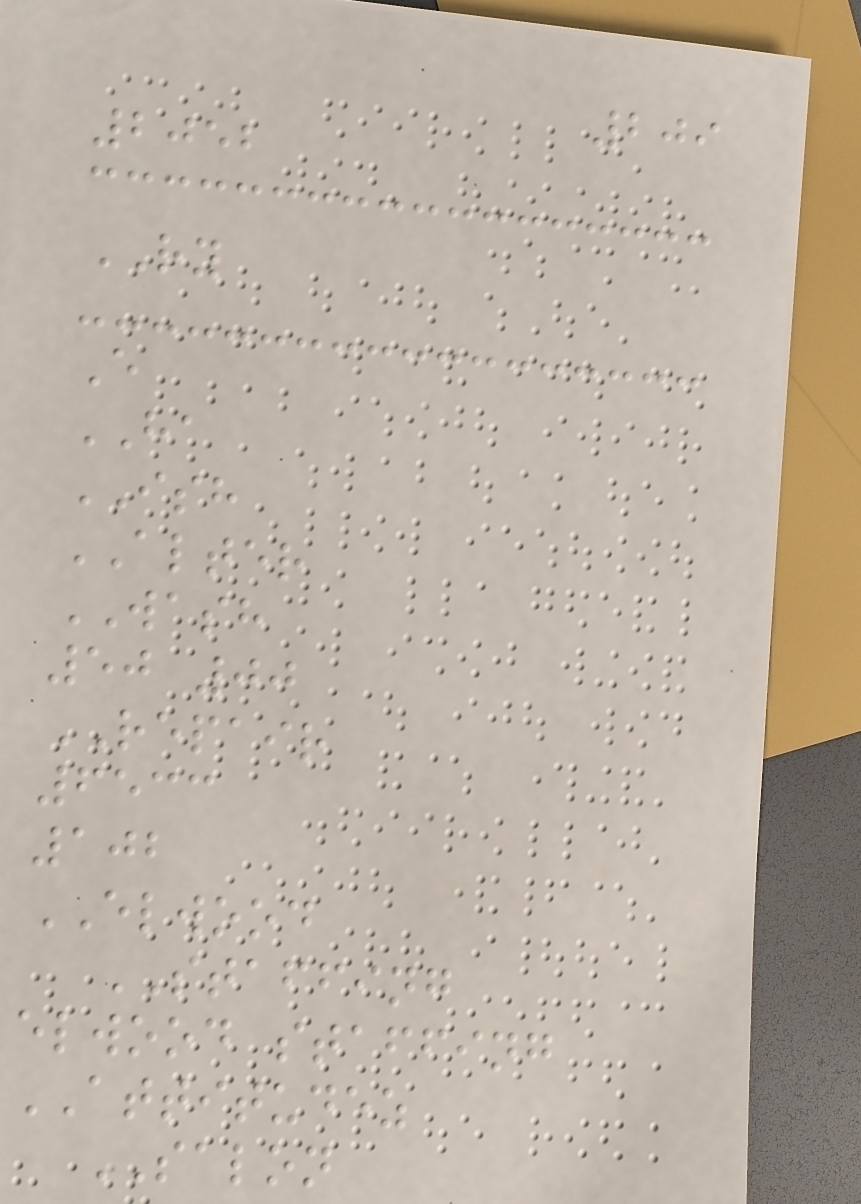209
2052
RY
E
HA
ISH
ALTER
WASH
50 00
REPAIR
6533
102
ELWOOD
STAFFING
elwood staffing
ATTITUDEZ
SALON
